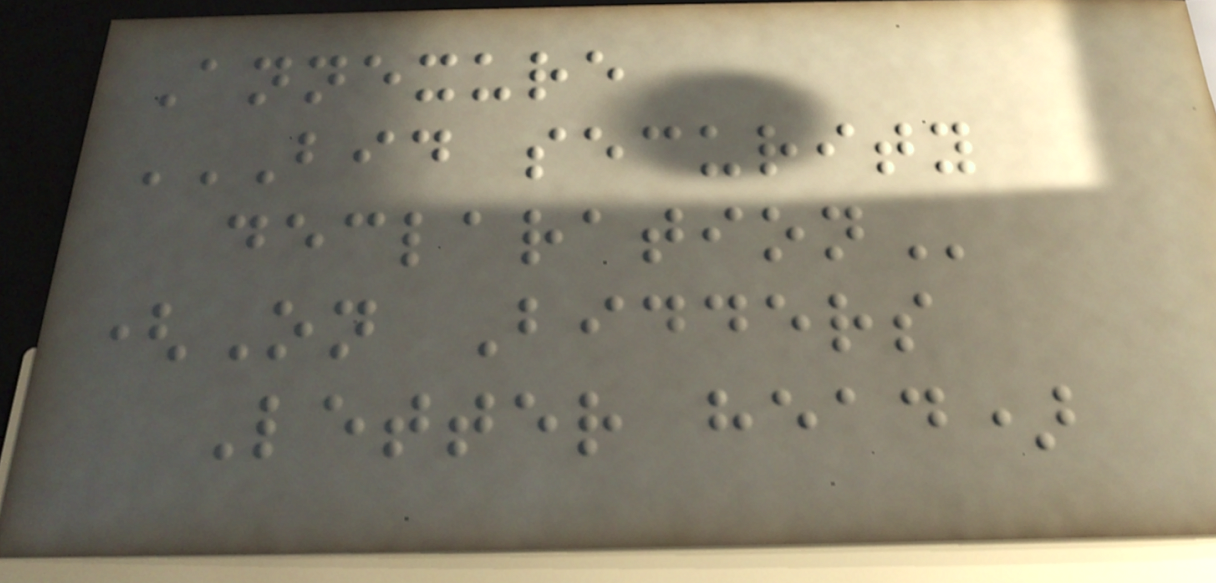Annexure
BID SECURITY
DECLARATION
(On Bidders
Letter head)
